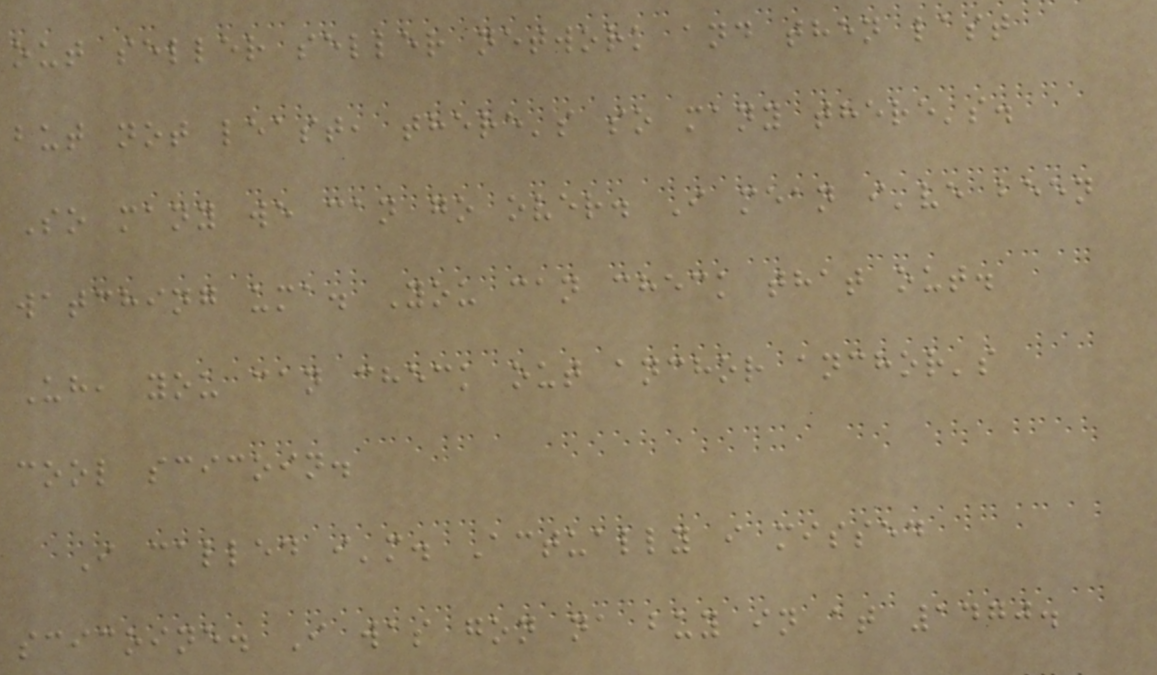out seller seller network and then last
but not least, there's so many there's.
So many we can go over. I mean i've been
watching uma. You can check that out.
Uh, you can check out anchor anchor's
cool scicoin.
I called i'm. Actually i missed
scicoine. I was gon na buy in at 1470.
